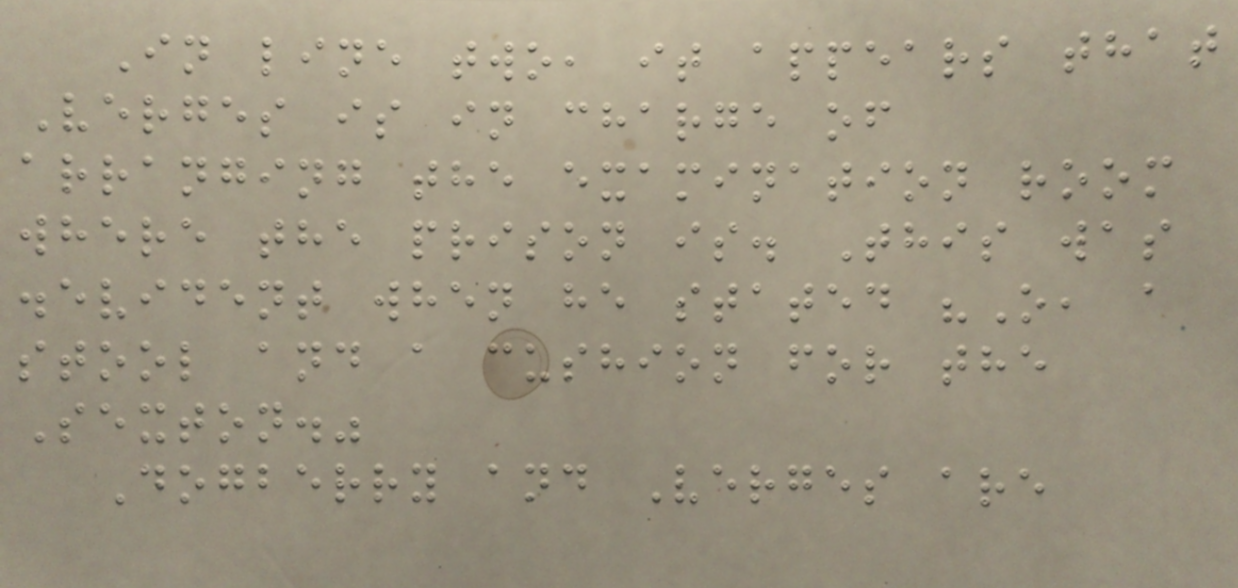In line two, it appears that
Verges is in charge of
arranging the examination room
where the prison is. This was
.evident when he stated "O, a
stool and a cushion for the
Sexton."
Dogberry and Verges are
